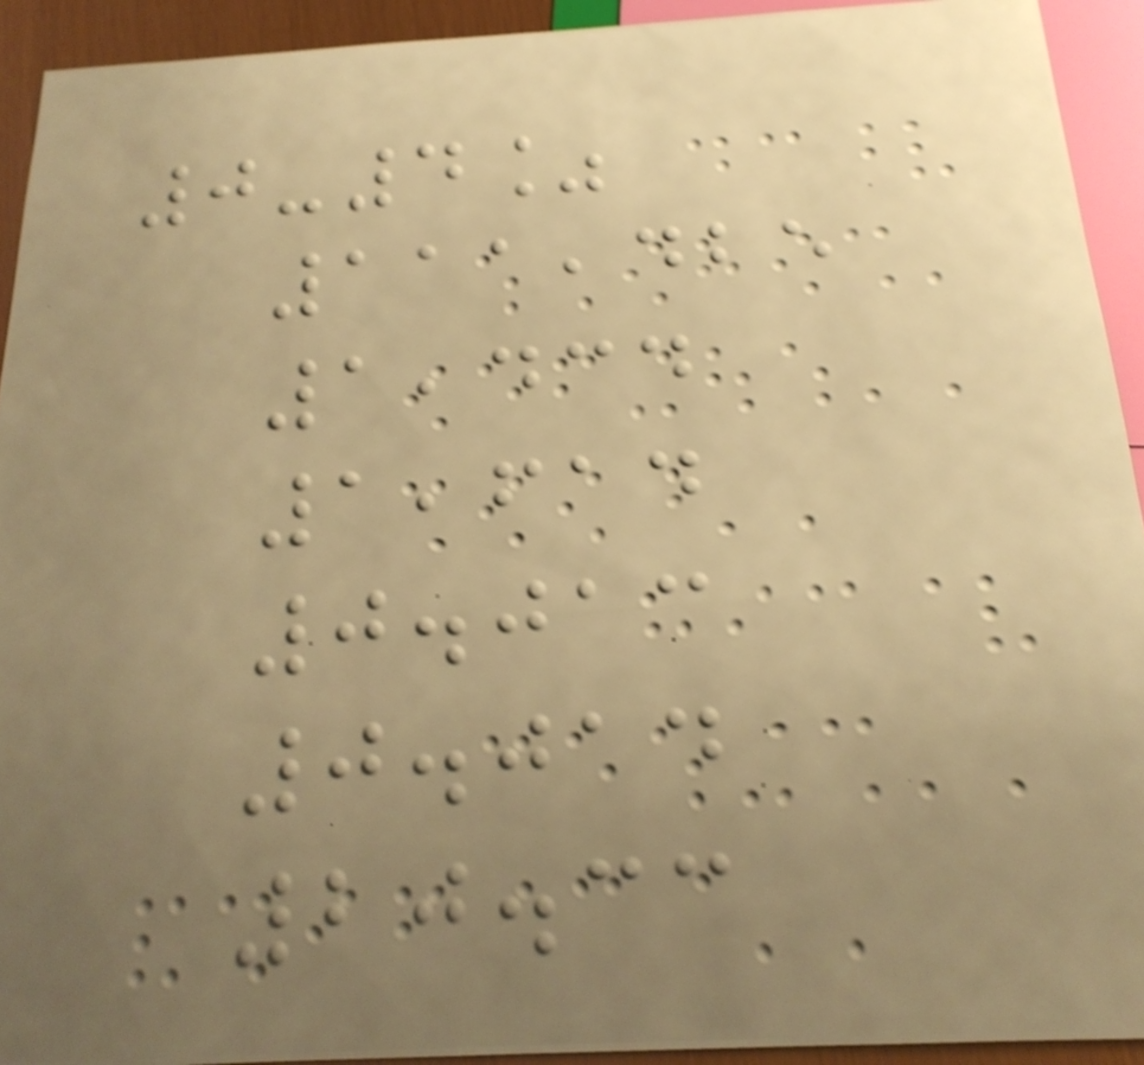0-4%
111,425
1,434
1,614
0.013
0.014
20.33
